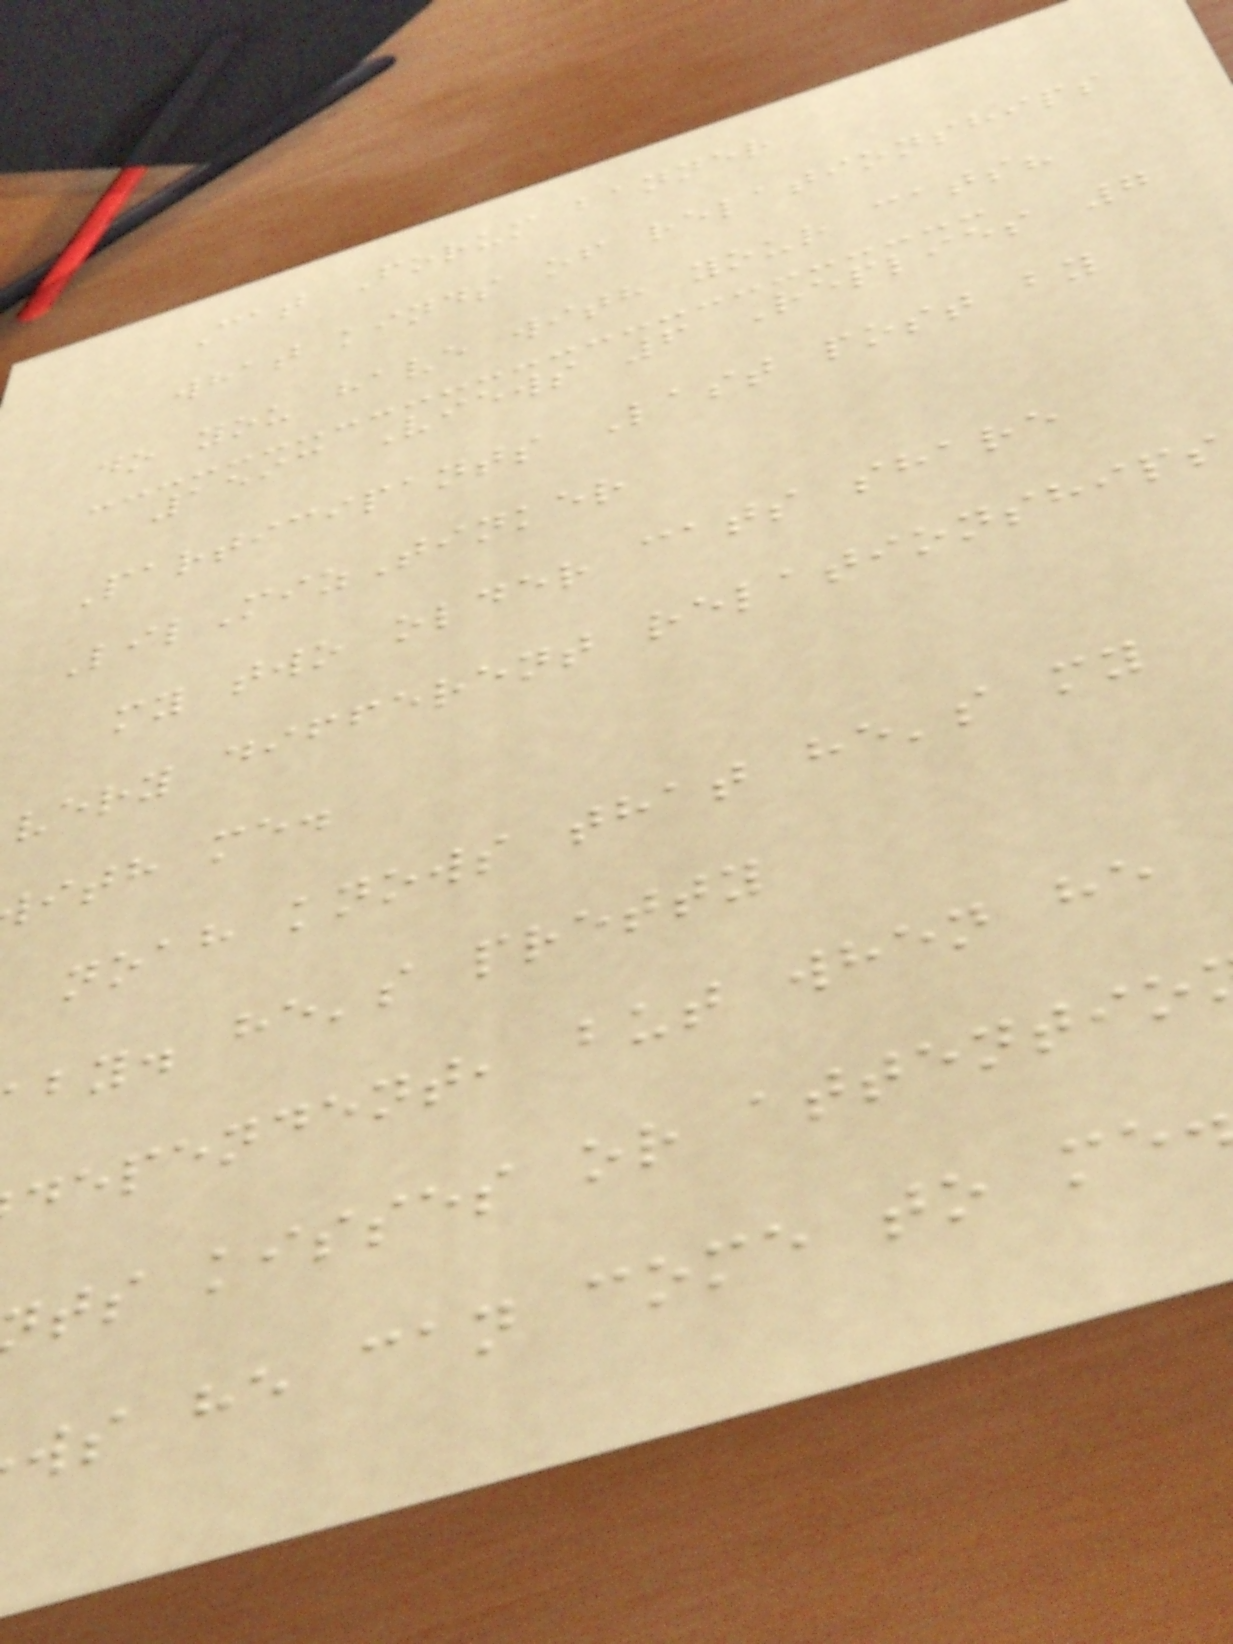Cat Forum banner
what kinds of relationships
do you have with your cats?
1593 Views 6 Replies 7
Participants Last post by
LilMizTinker
my two older cats share
very different relationships
ith me.
noah knows that he's my
by. he's pretty
dependent, but when he
ts kisses or attentio
ws he can come to me
